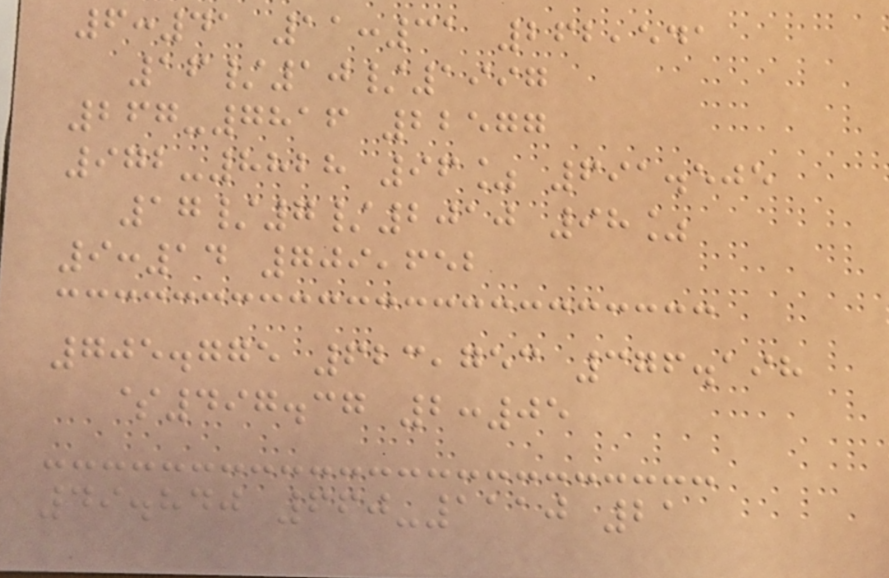6:41 11:31 262,541
16/10/1997
267-7816 22577
972-8828 96% 691.505
17/7/2010 98%
9:14 709,652
705.775 623,753 376.198
$497.37 2:05
49.840 660-1110 21
